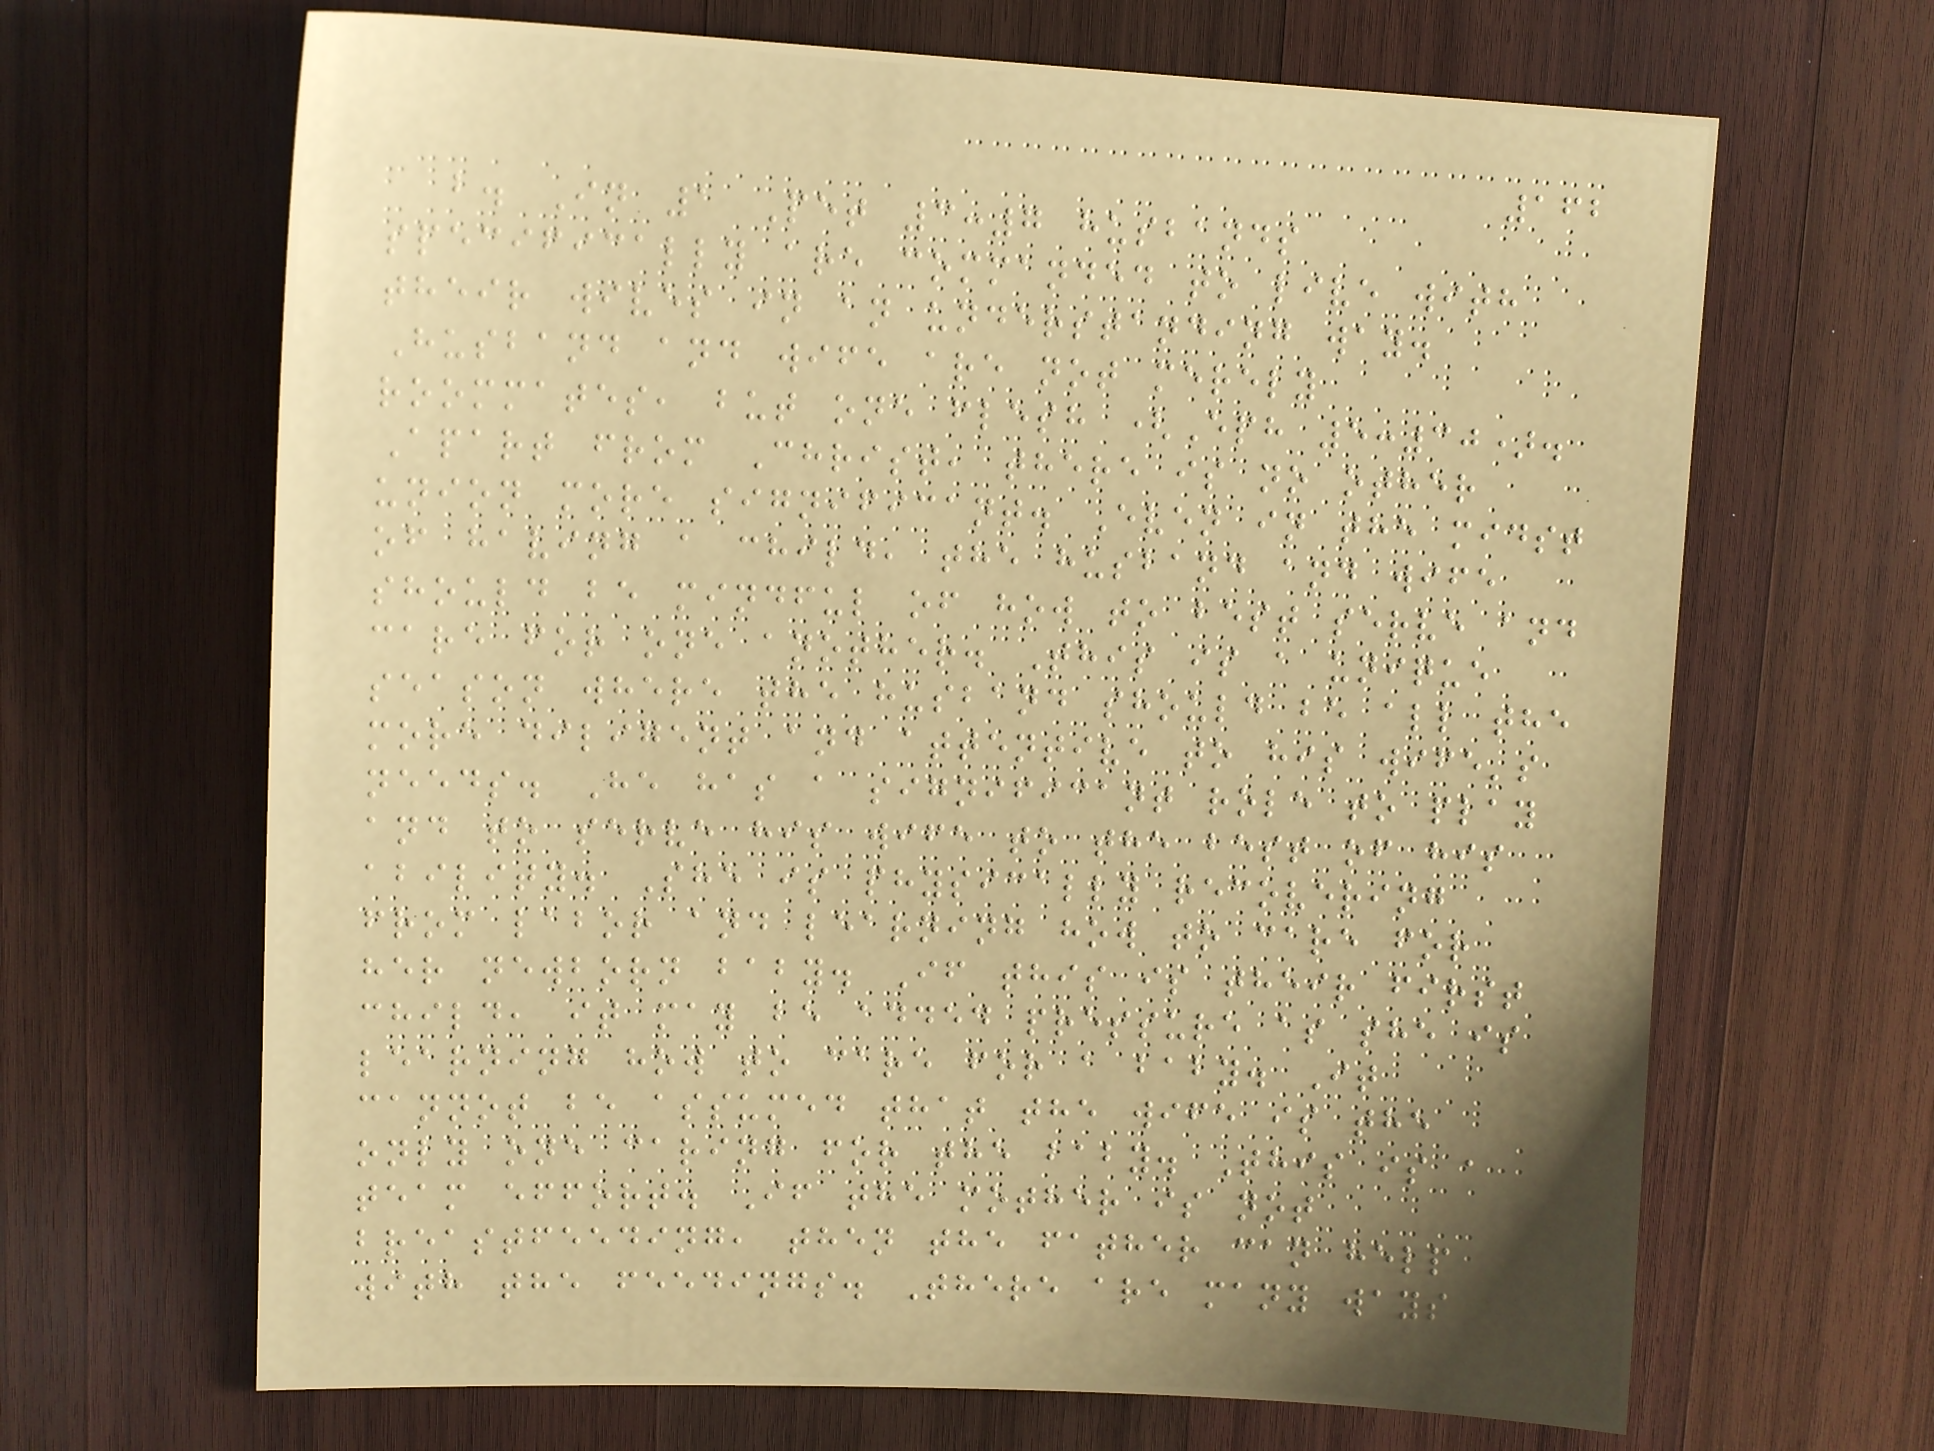162
b. In 1 Pet 3:7 husbands
specifically are commanded to live with
their wives in an understanding way.
Husband and wife are not merely
roommates, but one flesh (Eph 5:30).
Apart from Christ, there is no other
union more significant. Even in the midst
of having a child, the husband and wife
should be mindful of how to best serve and
care for one another. This is a unique
season where the husband should be all the
more diligent and attentive to his wife's
needs. He has a significant role to play
and to serve his wife to the best of his
ability. She is physically recovering
from labor and learning how to care for
her newborn baby. If this is their first
child, it may be added pressure as she is
learning how to care for a baby. It
cannot be assumed that the wife is the
only one caring for the baby. This is a
team effort. If the mother is not
breastfeeding, then the father can help
with the feedings. There are many ways he
